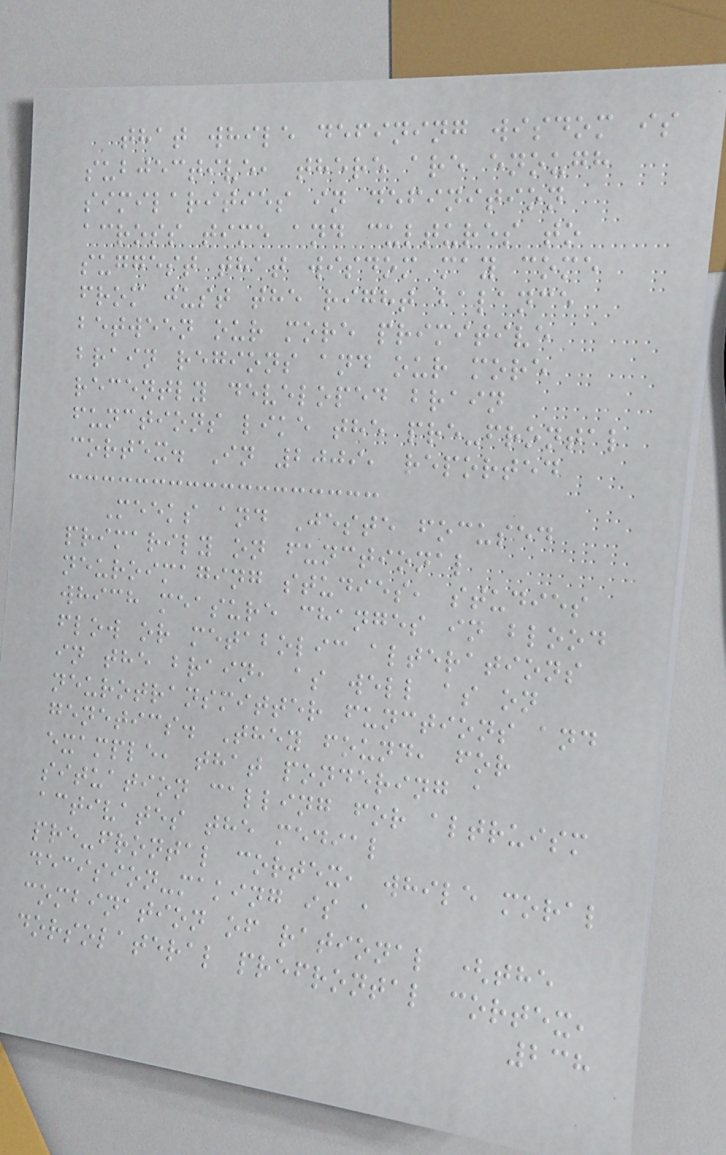that while defining wisdom is
subjective, there are enough
similarities in definition
across time and cultures to
suggest that wisdom may come
from just the right balance
between our more primitive
brain regions and our more
recently developed brain
functions like the pre-frontal
cortex. In 2009, reported
Meeks and Jeste focused
primarily on functional
neuroimaging studies, studies
which measure changes in blood
flow or metabolic alterations
in the brain, as well as on
neurotransmitter functions and
genetics. They found, for
example, that pondering a
situation calling for altruism
activates the medial
pre-frontal cortex, while moral
decision-making is a
combination of rational (the
dorsolateral prefrontal cortex,
238
